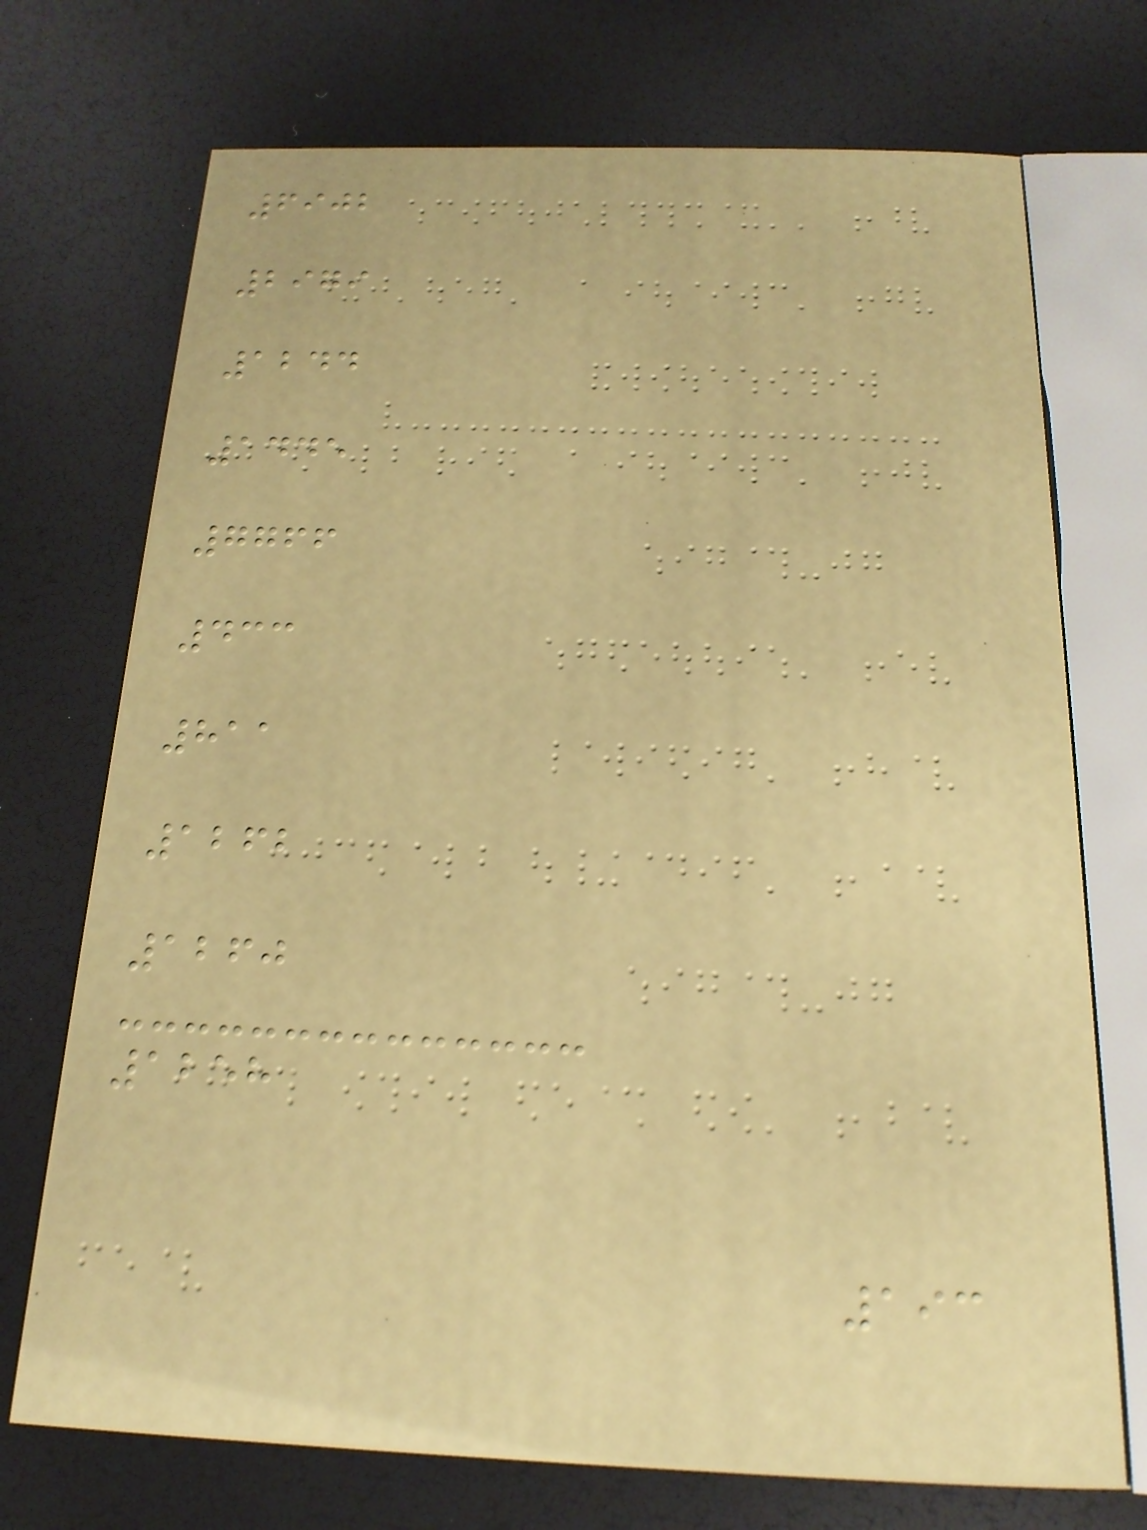6902
2979
1244
1445
7766
433
811
1262
1260
1258
193
